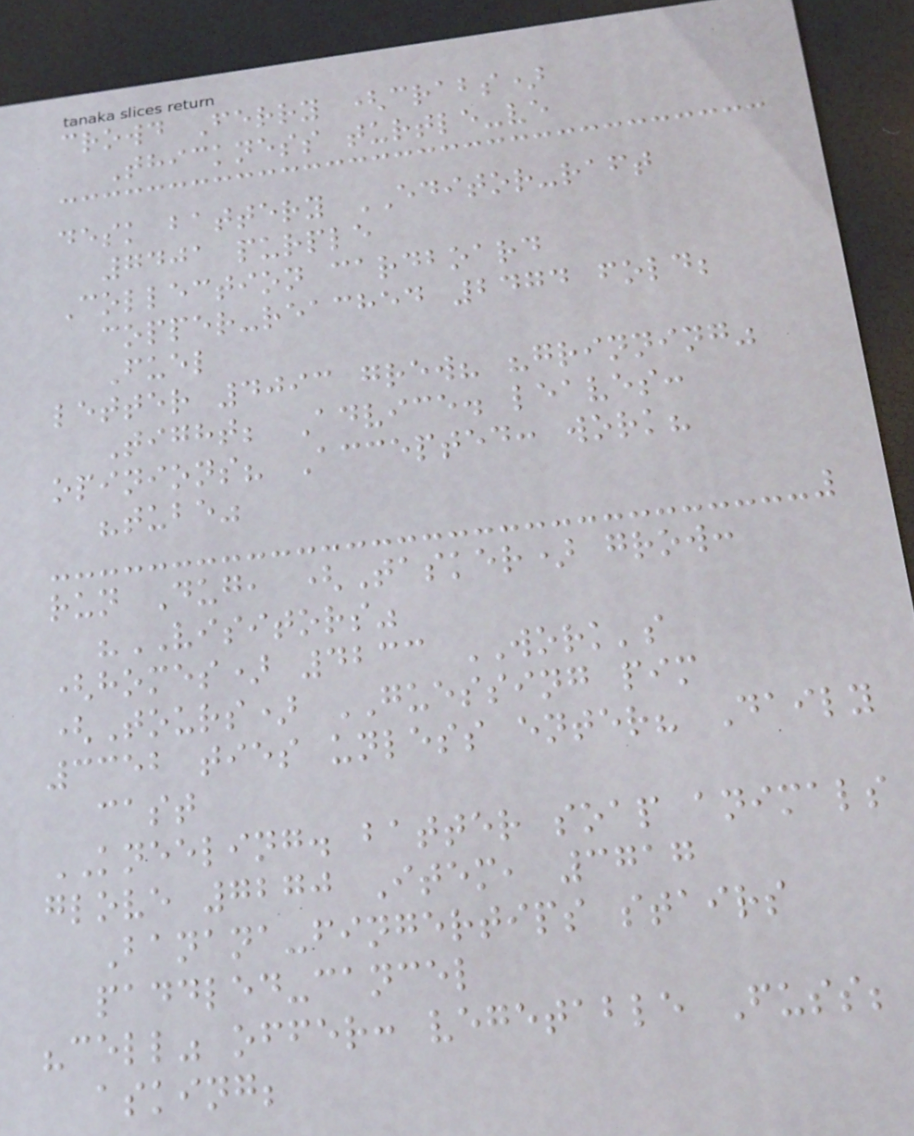crowd Ferry (crabs)
Thickness turtle-ve
desk battery EDITOR-raft
7401 purple
Collection cardboard
copper-reached 2474 fold;
Fuel
letter 4093 grew? "grinning"
Tight; Advice. leaves:
opinions? Accepted: work?
"tube"
run Dug, (Tasker) grow:
"VISITORS"
(homes) 4233 WORK's
(Tours) GUESSING pim
3352 ties unless enter? Daily
cast
KNEELING. batter soap animals
glove 7270 Item, 3717
Banana-fingertips stairs
paddled-cancel
"cell" offer: vegetable Fuss;
asking;
